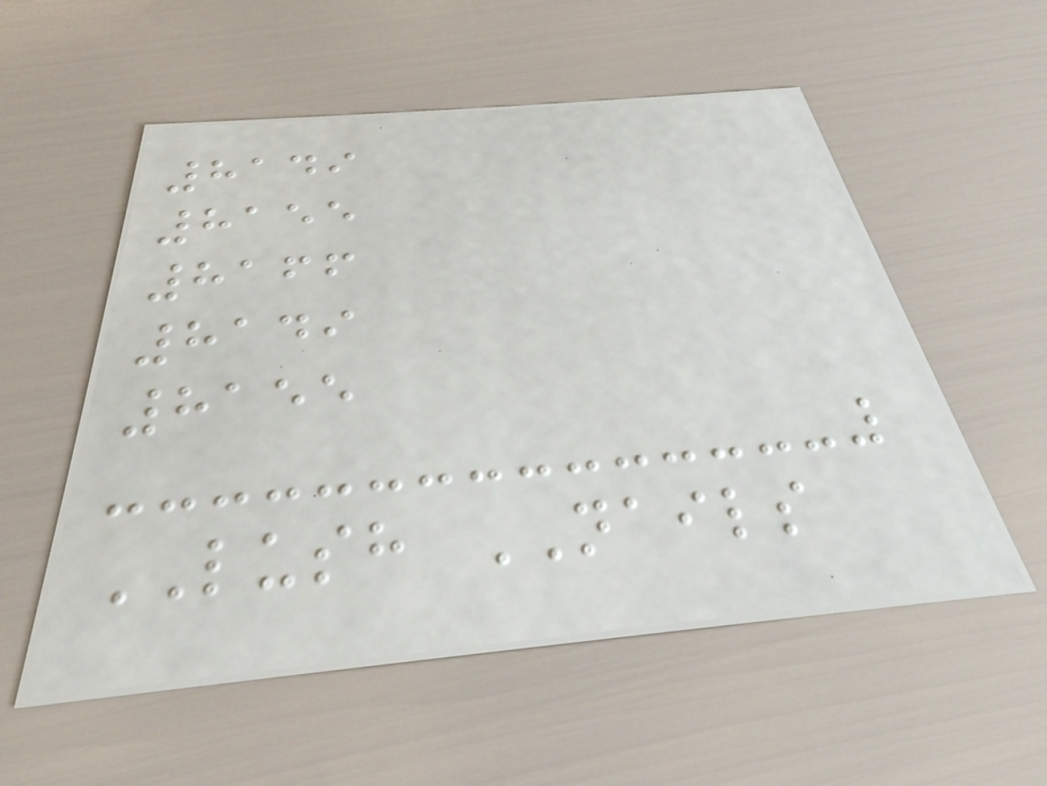8149
8155
8166
8149
8155
LUSH NAILS
